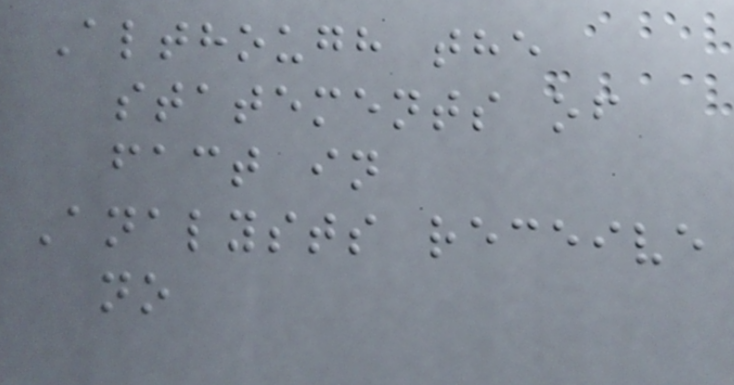Although the
statements of
fact in
Analysts receive
no
